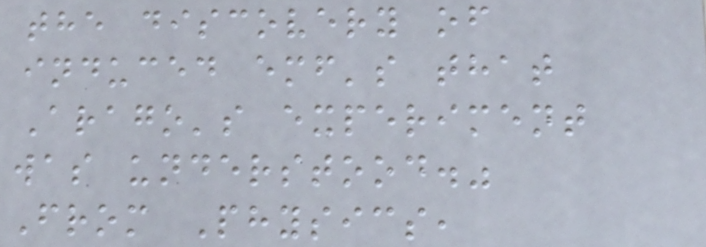the discovery of
induced emf's that
Arago's experiment
was understood."
From Physics,
